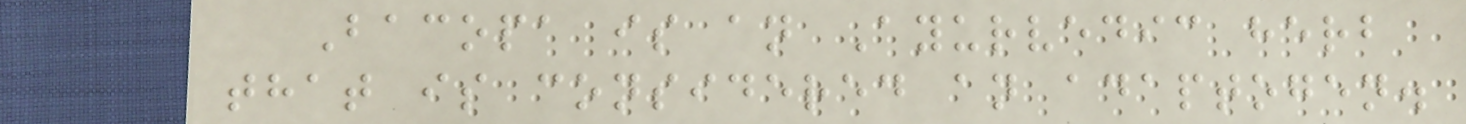Bacopa is an Ayurvedic herb
that is considered an adaptogen.
